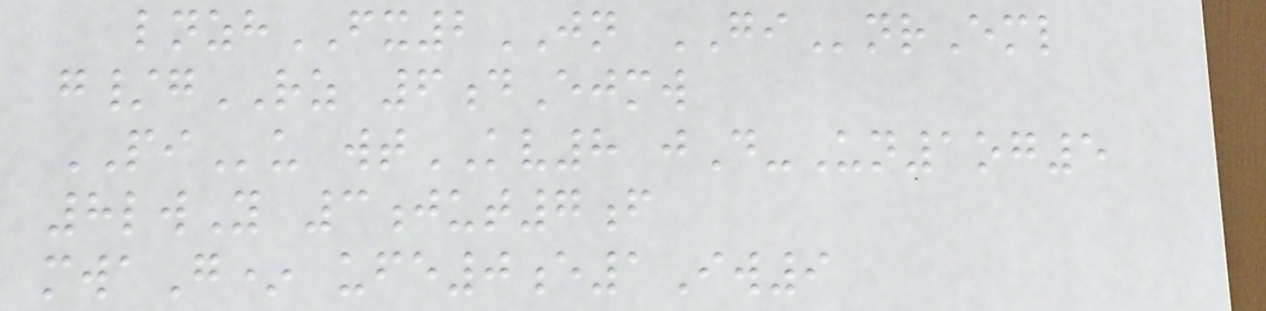lnzhFX2JN GInrEml
g/gRZ 6dEjmw
PIu wtKV8 jD-Un1og5
8lwY 3jut7f
mwaG* ufe0e1Iw9
